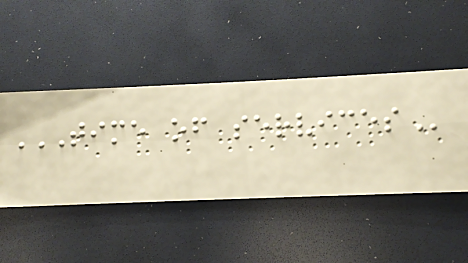TIME OF SERVICES
